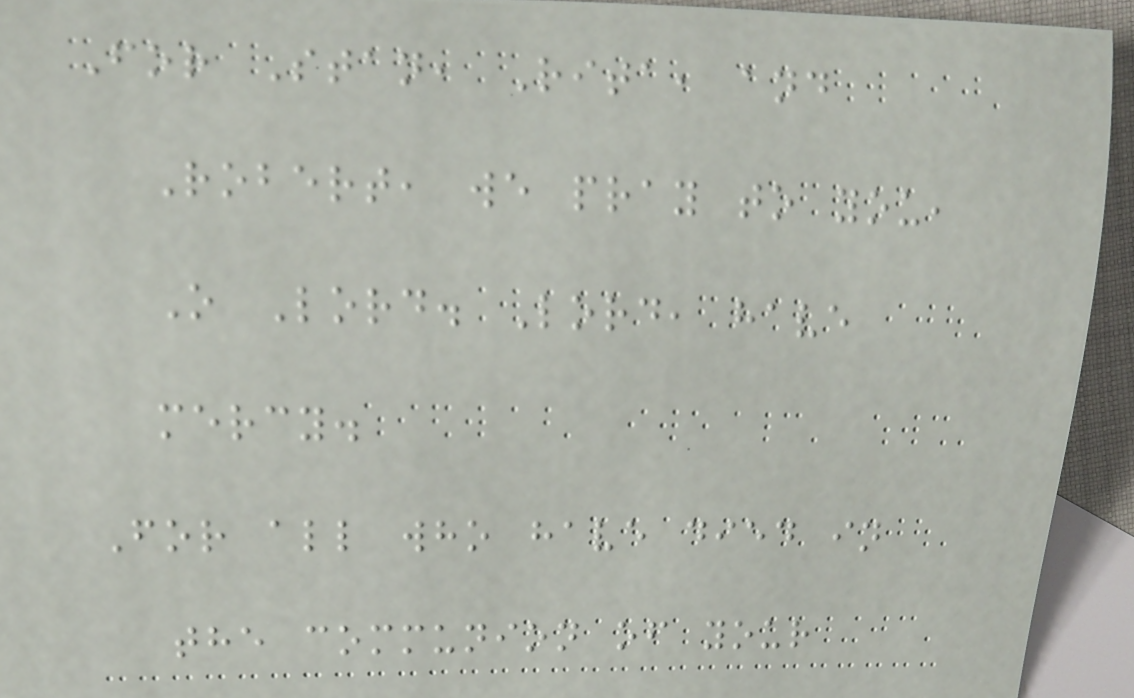For Stan, Rita, and
Robert, we pray to you,
O Lord. Lord, have
mercy.
For all who have died in
the communion of your
